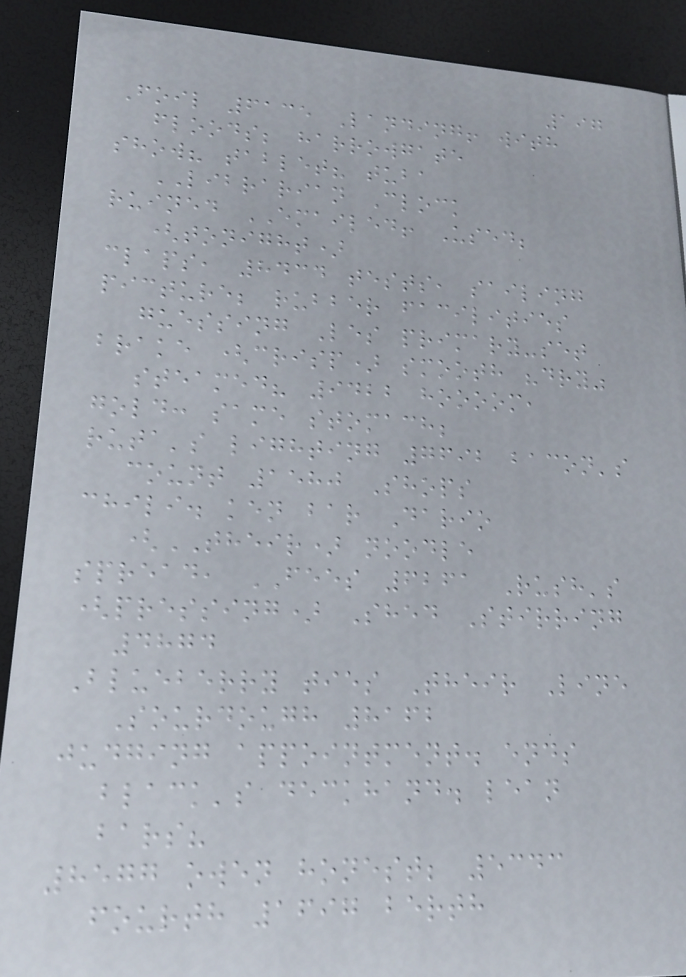197
Foil 6135 Landing! with
floods; harrowgate
show? tablet? tuba
LIBRARIAN Clock
ruined EMAILED! Used;
(tonight)
claps, 8434 tests, sailing
picture; rubber facilities
guessing Les primary-set
brake (crisp) smooth "dry"
steamed? 9422 hoooom,
gold: same stomach;
ruta's lighting 7692 bacon's
count 1580 Shops
chili. ken bar Dario
(THEIR) noodle
spread, FEES 6261 Rush's
(pressing) Shed Stirring
4874
Blueberry ties Their Line
Sourdough 8162
judging appointment. ends
black's deckhand. lean
bars?
8577 owen honest; 5343
fourth 1697 berth
